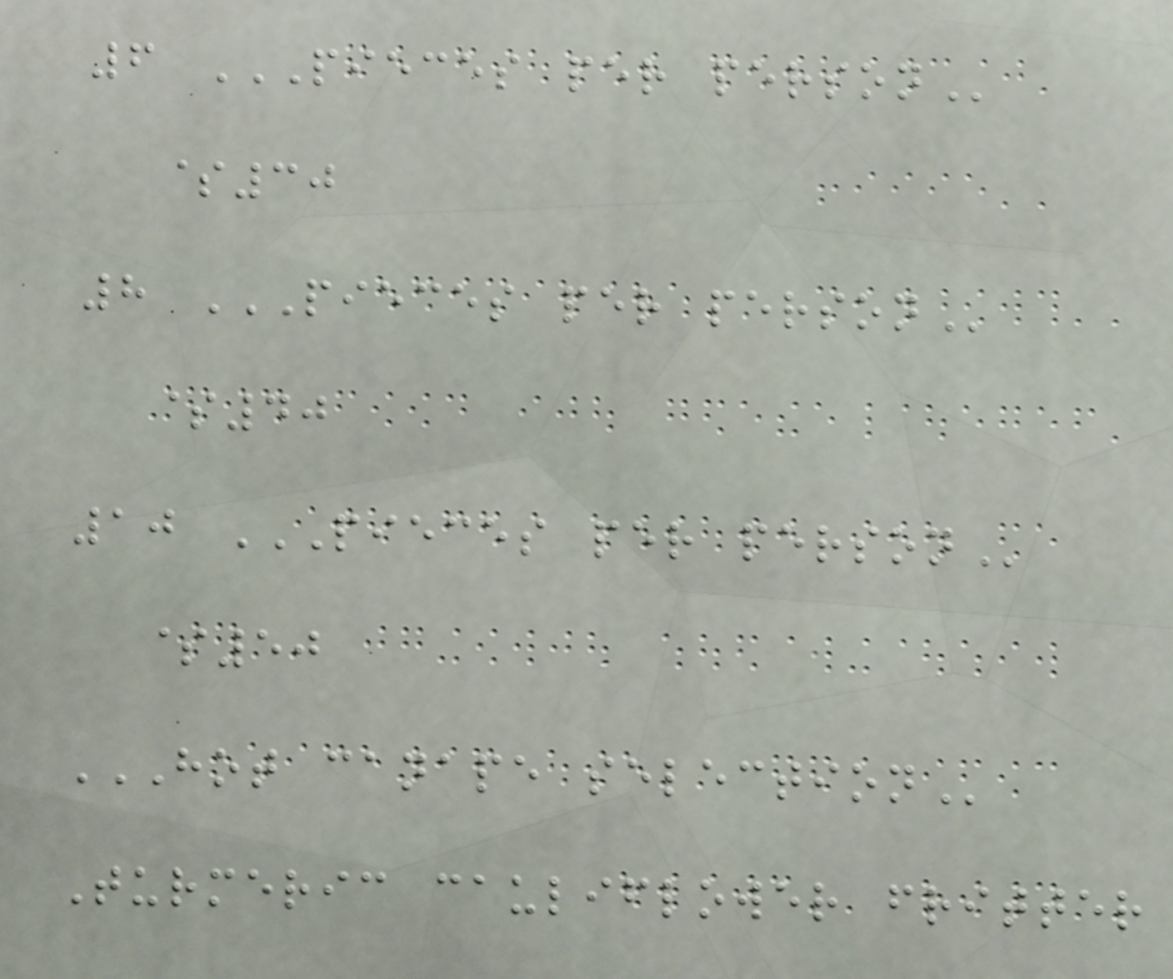6 PIECES PER PERSON
$30
8 PIECES PER PERSON
$40
10 PIECES PER PERSON
$50
HOT CANAPE SELECTION
Turmeric cauliflower fritter
